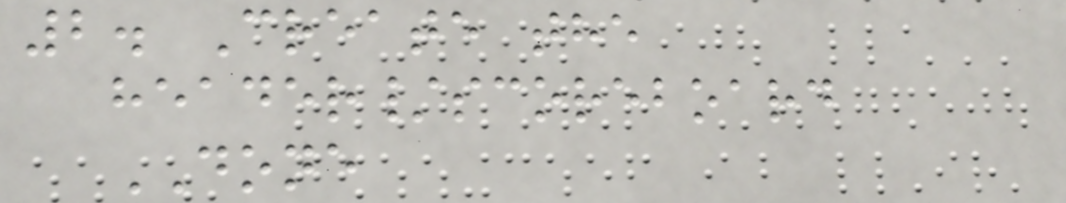2. Create the
header/scoreboard
DONE
